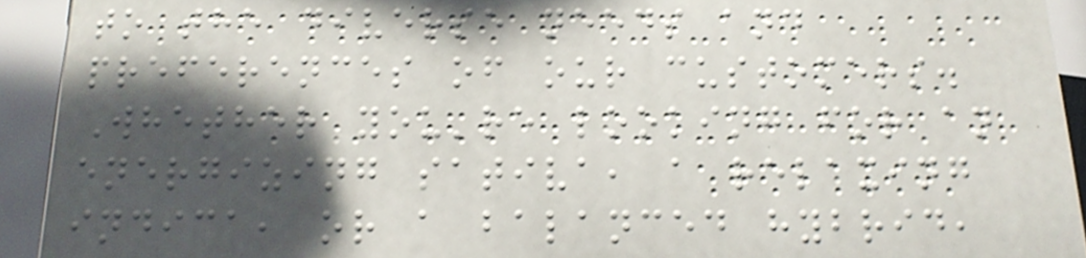to the diverse needs and
preferences of our customers.
Whether you're looking for an
energizing sativa, a relaxing
indica, or a balanced hybrid,
